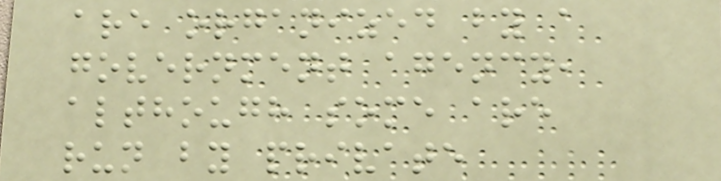are organized by a
government agency,
although some are
run by private
